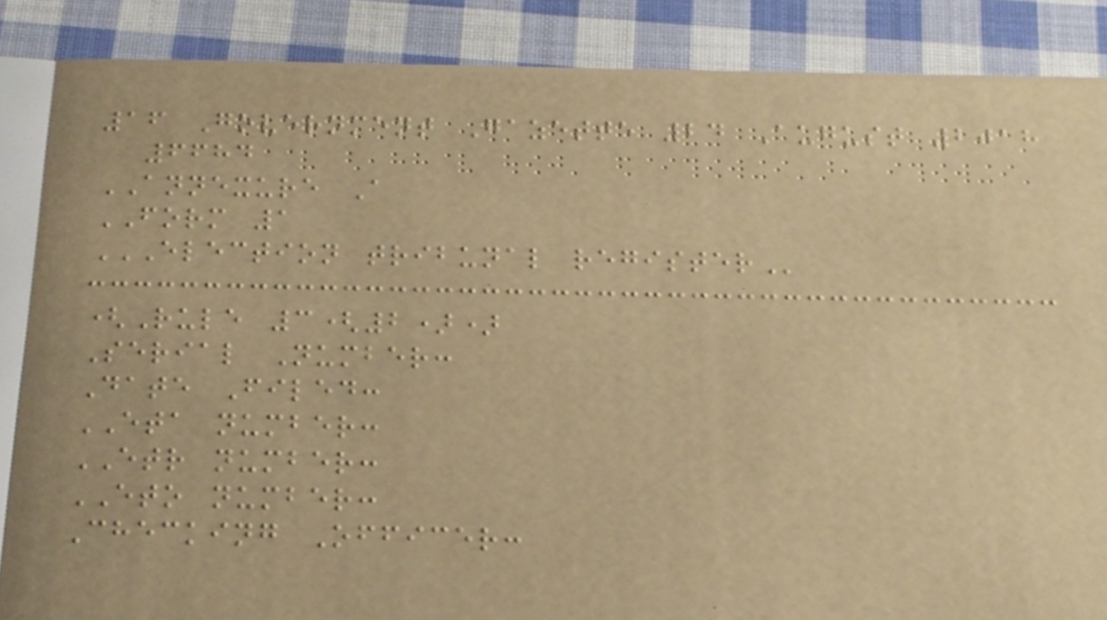16 Government Gazette 24 August 2018
6684
ANNEXURE A
FORM 1
ELECTION TRIBUNAL REGISTER
(Rule 3(2))
Serial Number:
Date Filed:
ETA number:
ETR number:
ETO number:
Checking Officer:
